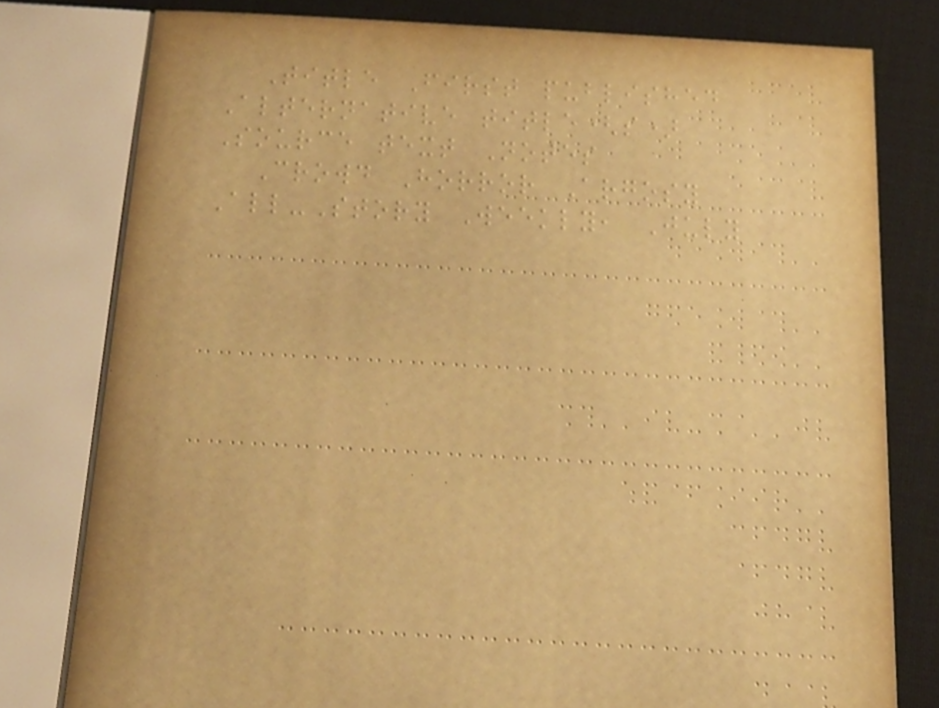Title First published
Alternative title(s)
Source text Notes
Crowd Horror Argosy
All-Story Weekly, July
